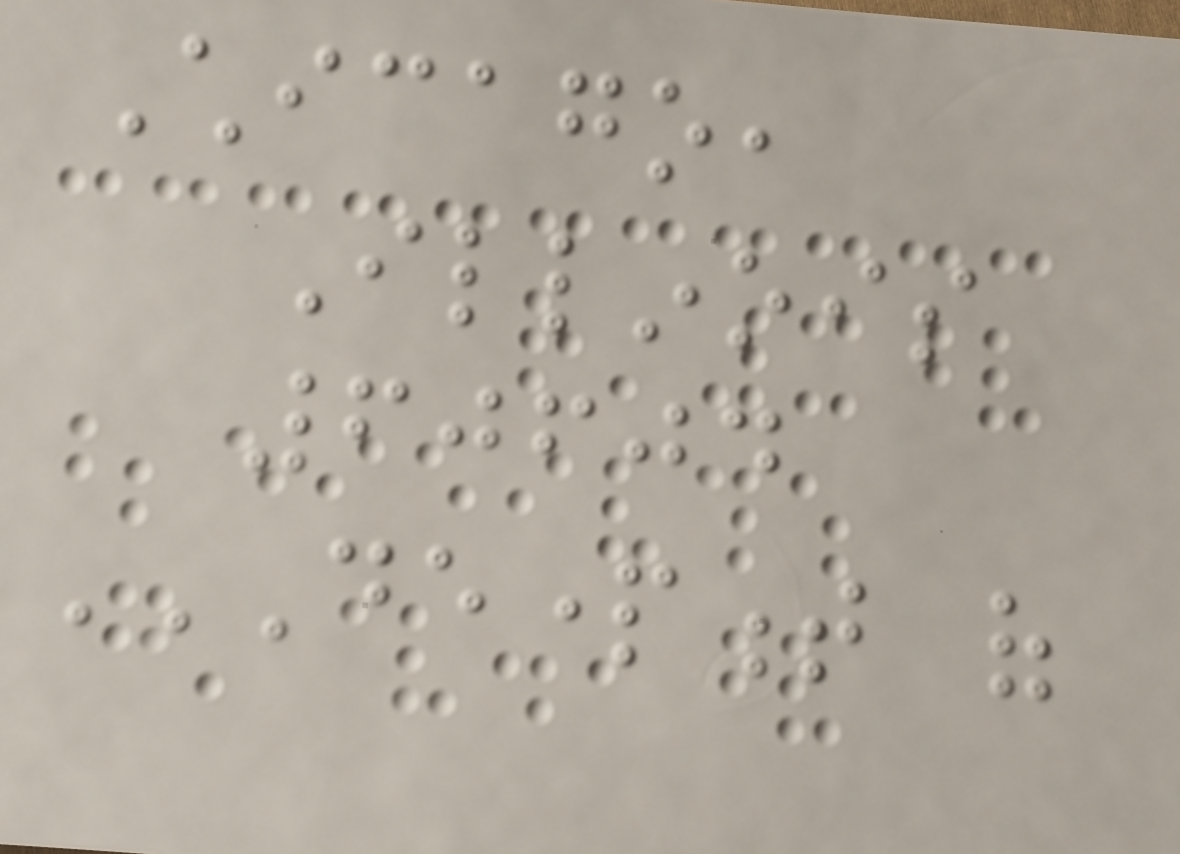Chicago,
Illinois
60604
DEPARTMENT OF
